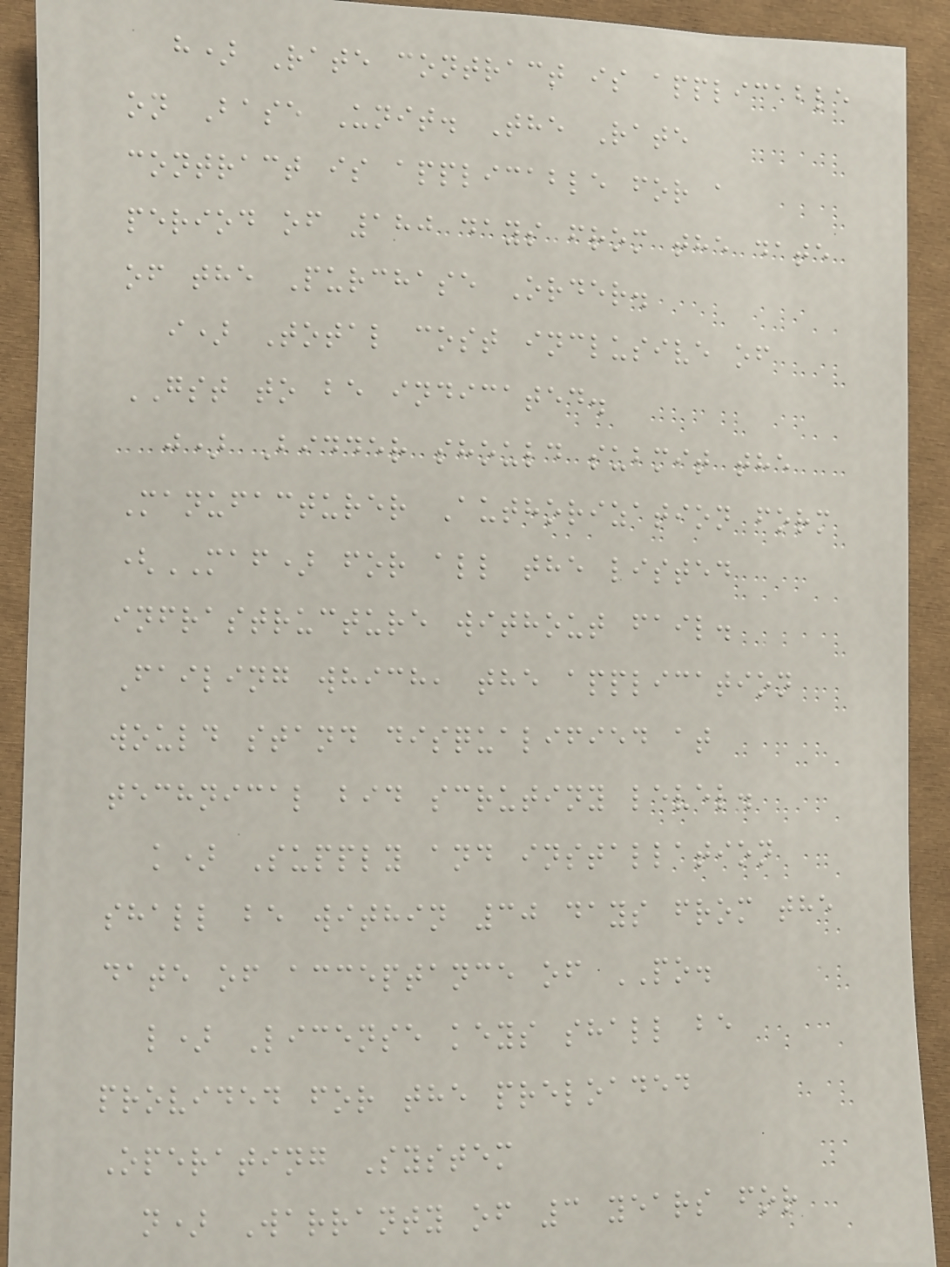h) Rate contract is applicable
on Base Unit. The Rate
contract is applicable for a
period of 180 days from the date
of the Purchase Order.
i) Total cost inclusive of
GST to be indicated.
j) Bidder should submit the
Manufacturer Authorization form
(MAF) for all the listed
infrastructure without fail.
Failing which, the application
would stand disqualified at
technical bid scrutiny level.
k) Supply and installation
shall be within 30 days from the
date of acceptance of PO.
l) License keys shall be
provided for the preloaded
Operating System
n) Warranty of 3 years for
